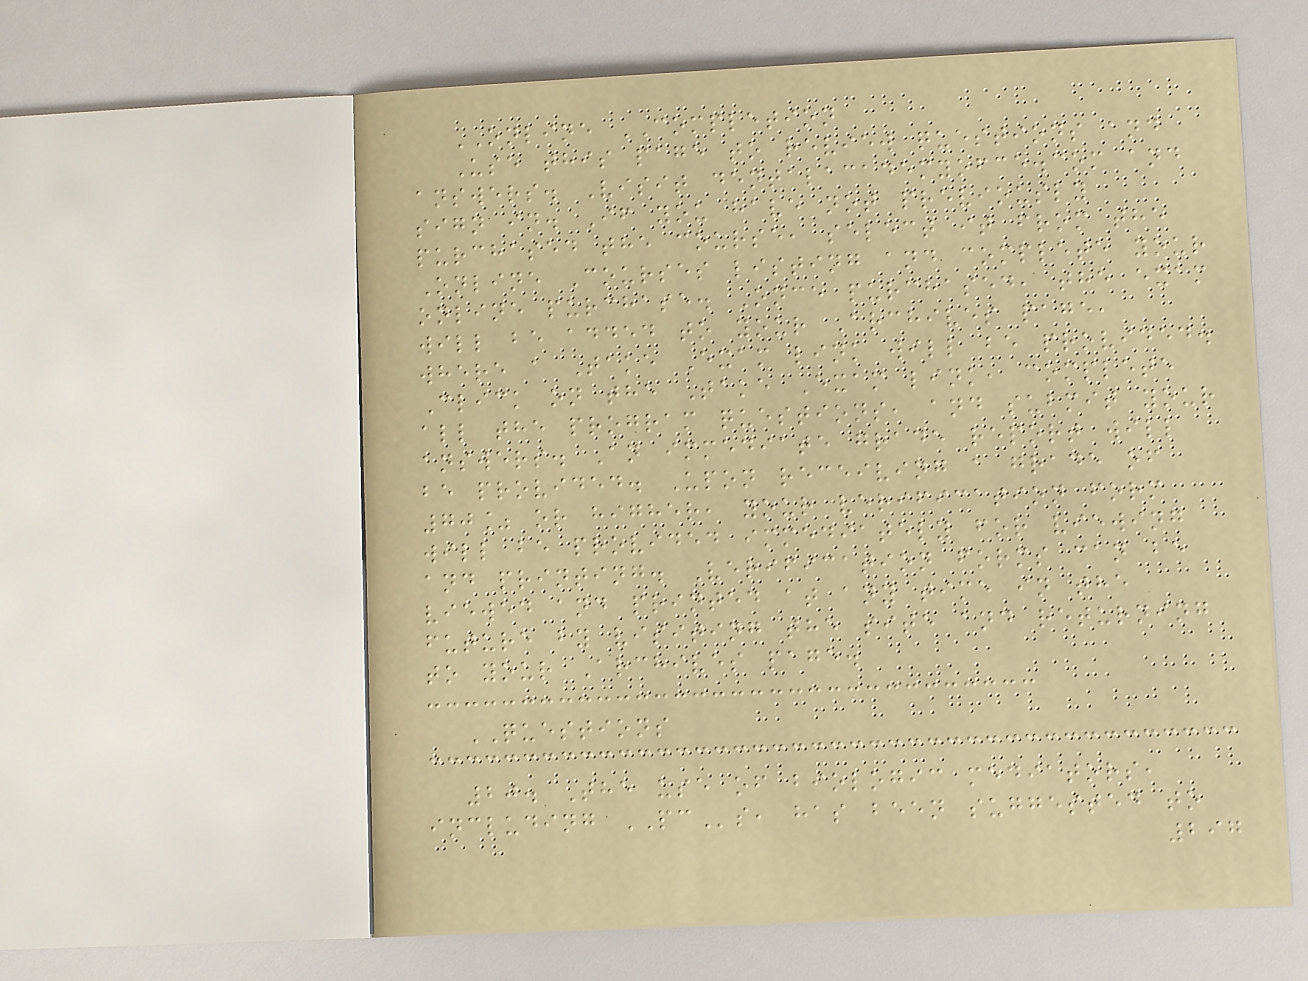ONLINE COMPLETION
Use this page to review questions and
answers. Visit dentalacademyofce.com and
sign in. If you have not previously
purchased the course, select it from the
Online Courses listing and complete your
online purchase. Once purchased, the exam
will be added to your Archives page,
where a Take Exam link will be provided.
Click on the Take Exam link, complete
all the program questions, and submit your
answers. An immediate grade report will
be provided. Upon receiving a grade of
70% or higher, your verification form
will be provided immediately for viewing
and printing. Verification forms can be
viewed and printed at any time in the
future by visiting the site and returning
to your Archives page.
QUESTIONS
20. The use of biologic mediators,
including PCs, has been suggested to
297
